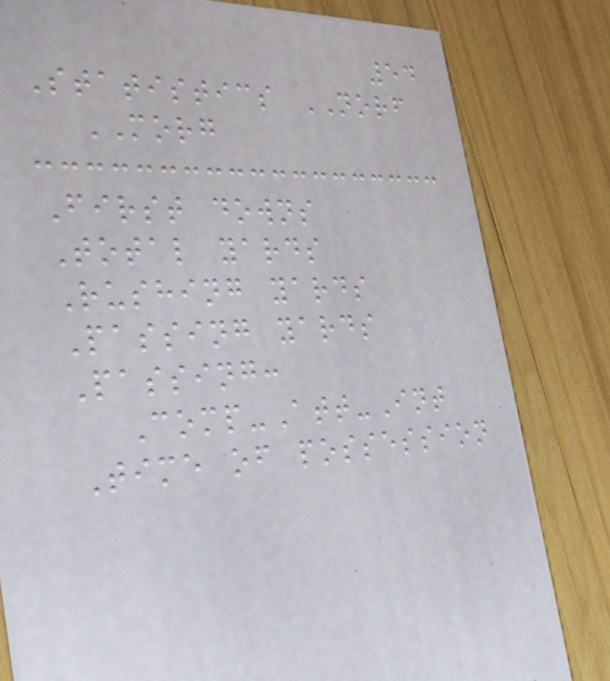54
Statistics NORF
MORG
First downs
Total yards
Rushing yards
Passing yards
Passing:
Comp-Att-Int
Time of possession
